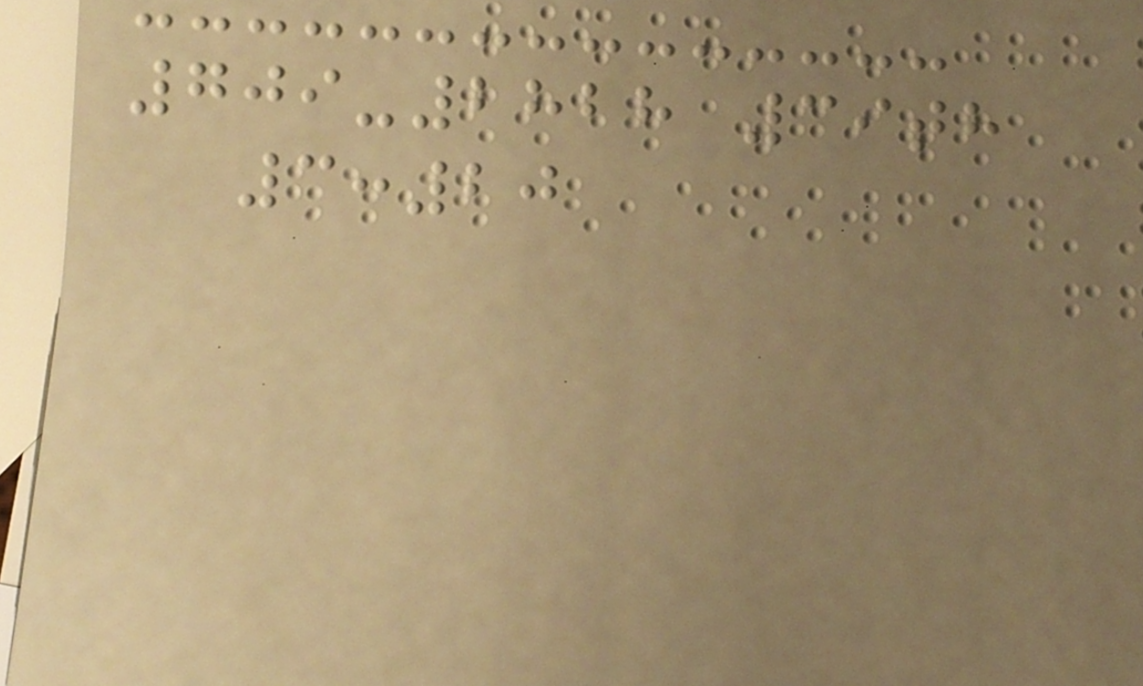709-2828 39th
3:20
